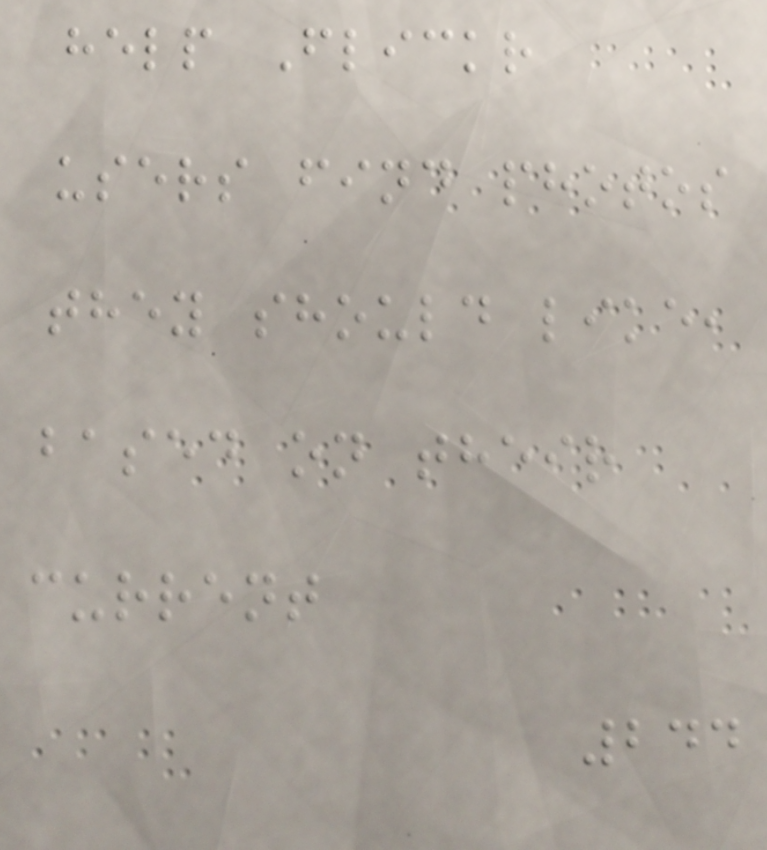help Flickr
users find photos
they should like,
based on their
current
244
